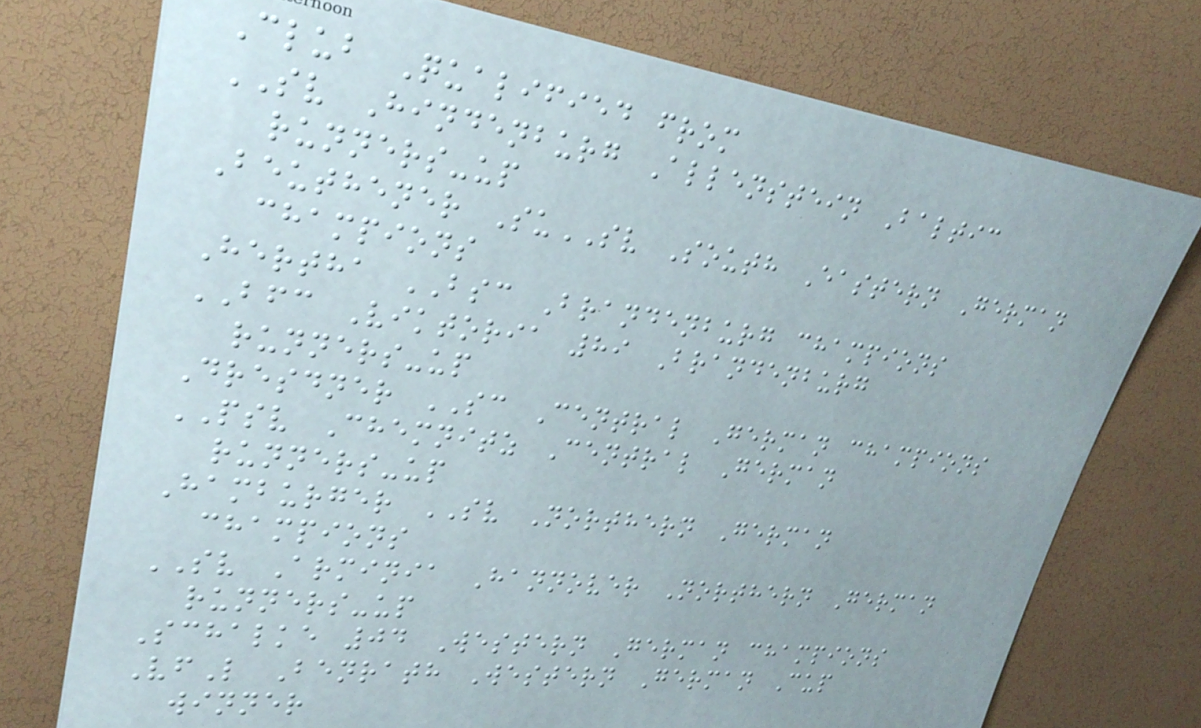Club Qualified from
SV Hindenburg Allenstein Baltic
runners-up
Beuthener SuSV South Eastern German
champions
Hertha BSC Brandenburg champions
BFC Viktoria 89 Brandenburg
runners-up
Dresdner SC Central German champions
PSV Chemnitz Central German
runners-up
Hamburger SV Northern German
champions
SV Arminia Hannover Northern German
runners-up
Schalke 04 Western German champions
VfL Benrath Western German Cup
winner
